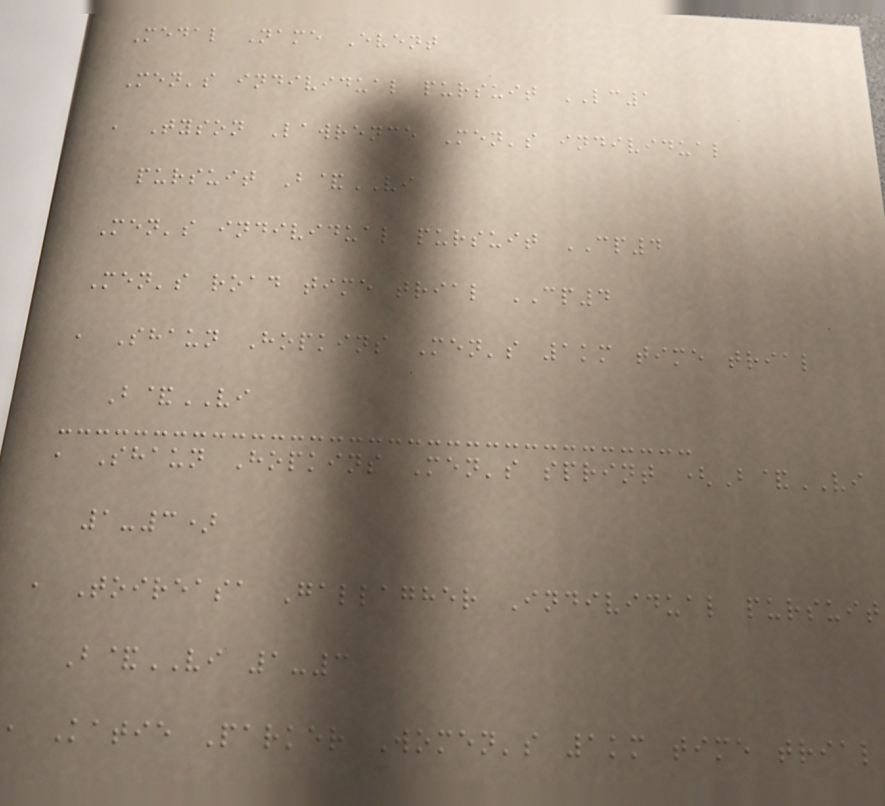Medal Name Event
Men's individual pursuit LC1
, Tyson Lawrence Men's individual
pursuit B&VI
Men's individual pursuit CP4
Men's road time trial CP4
, Shaun Hopkins Men's 1km time trial
B&VI
, Shaun Hopkins Men's sprint (B&VI
1-3)
, Toireasa Gallagher Individual pursuit
B&VI 1-3
, Katie Parker Women's 1km time trial
